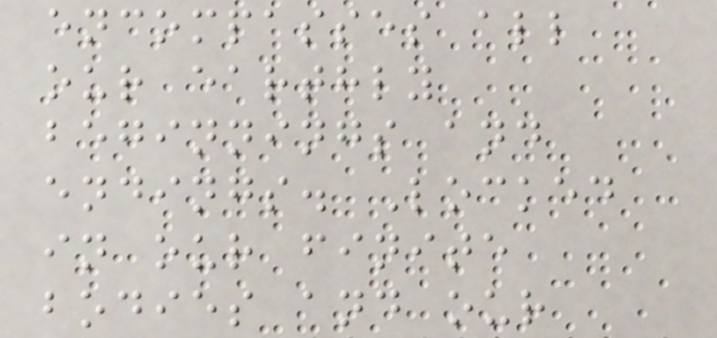encompasses all
our earthly
beginnings and
endings. Locked
in our finite
bodies and our
